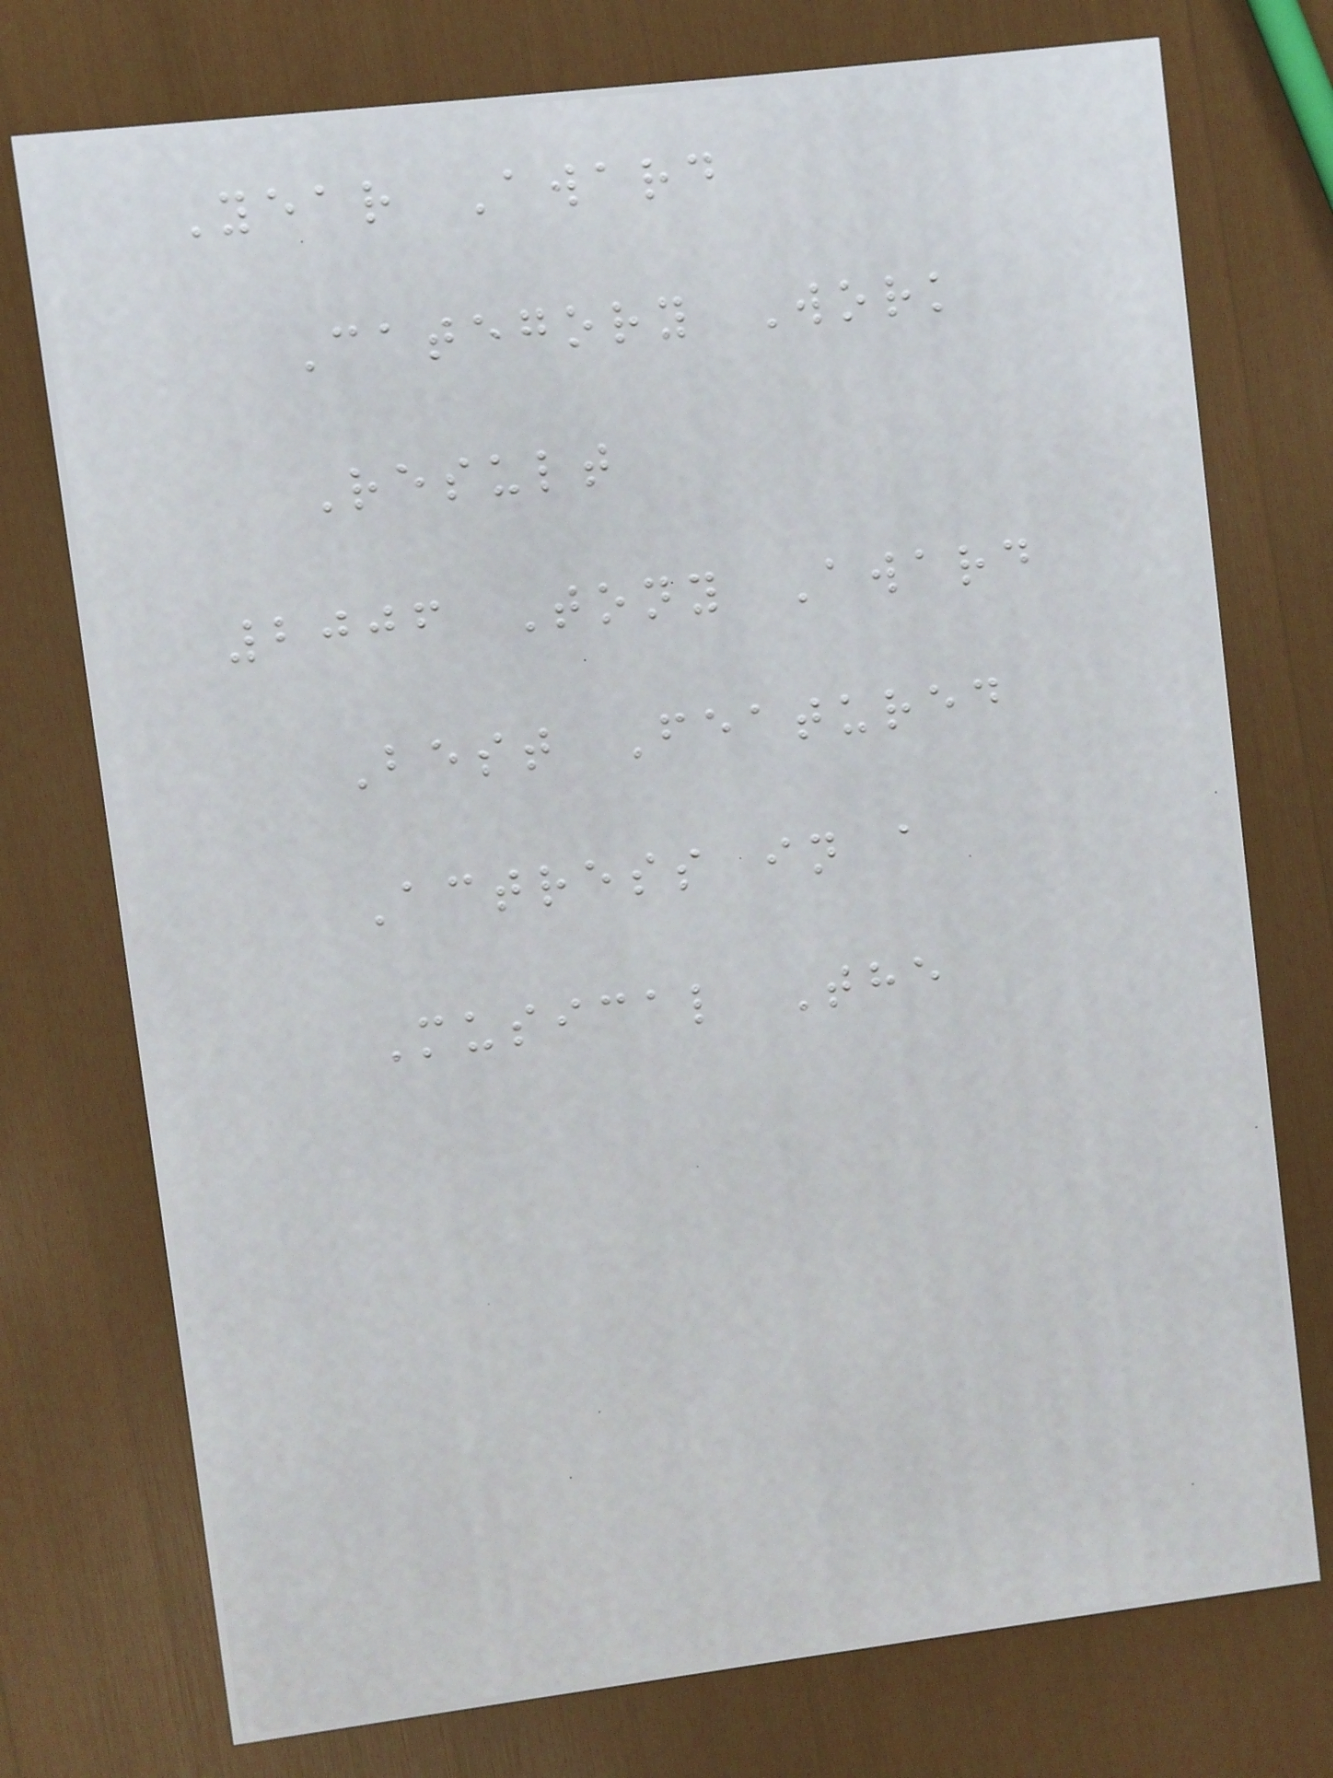Year Award
Category Work
Result
2006 Tony Award
Best Featured
Actress in a
Musical The
